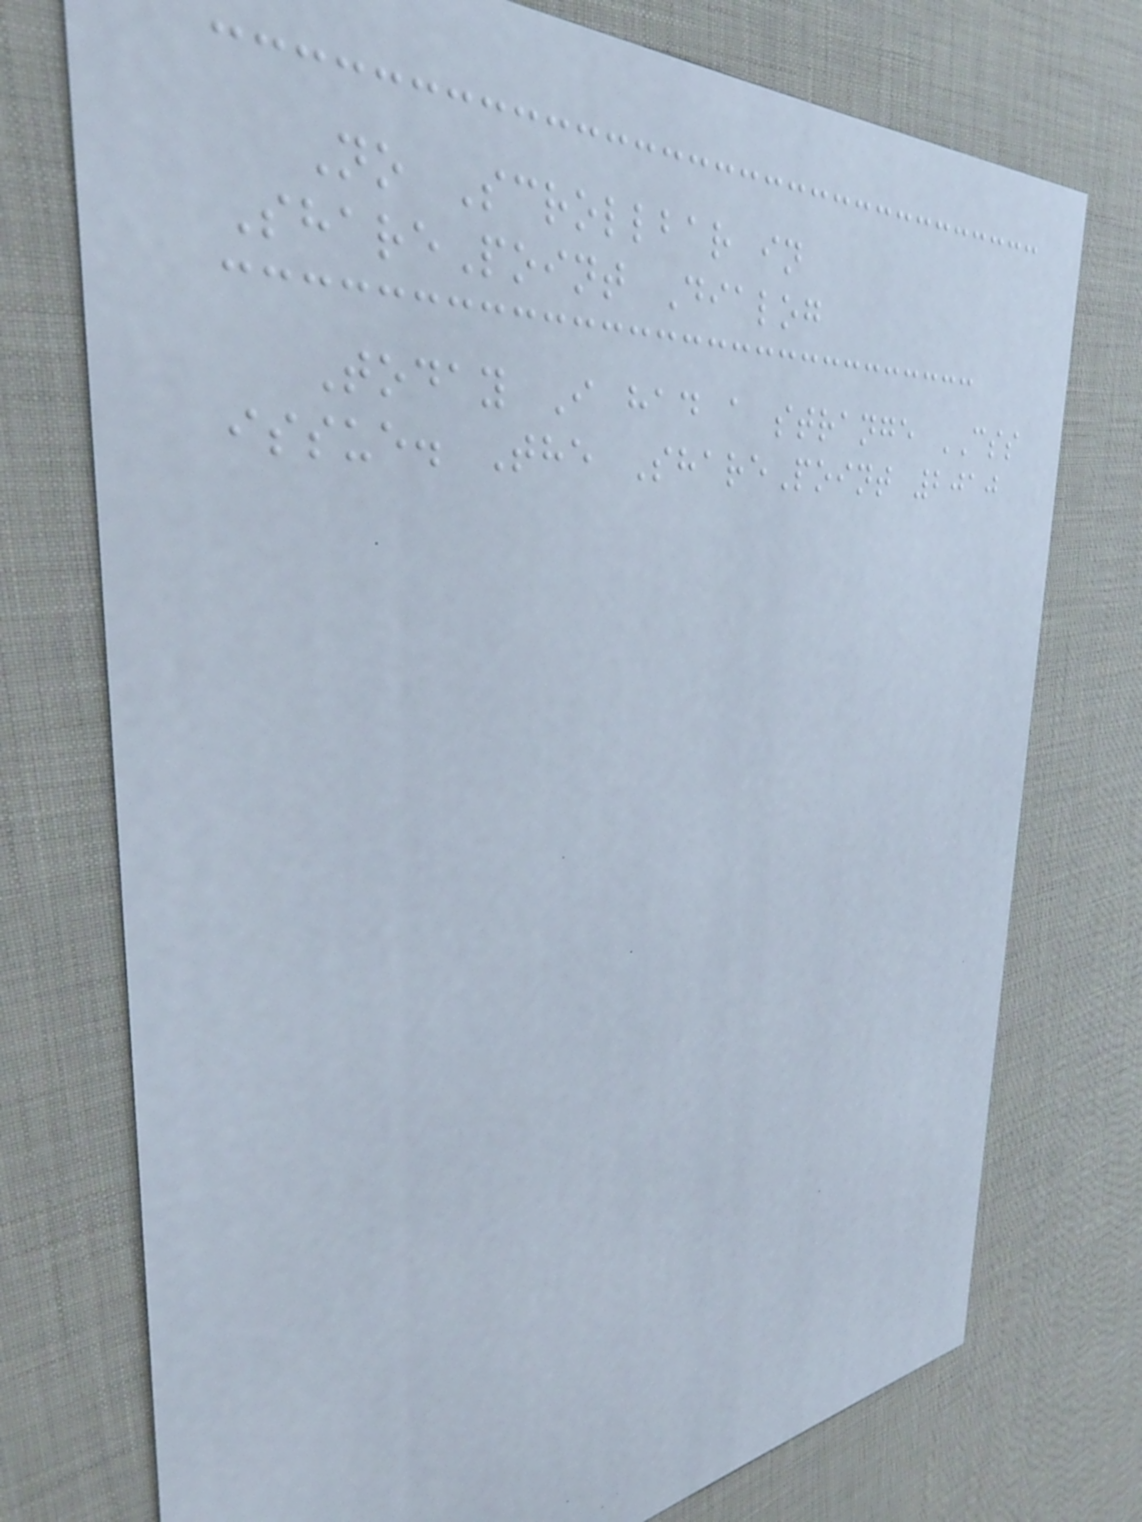No Scrollbar in
SharePoint Dialog
Today I had a strange CSS
issue. The SharePoint 2010
